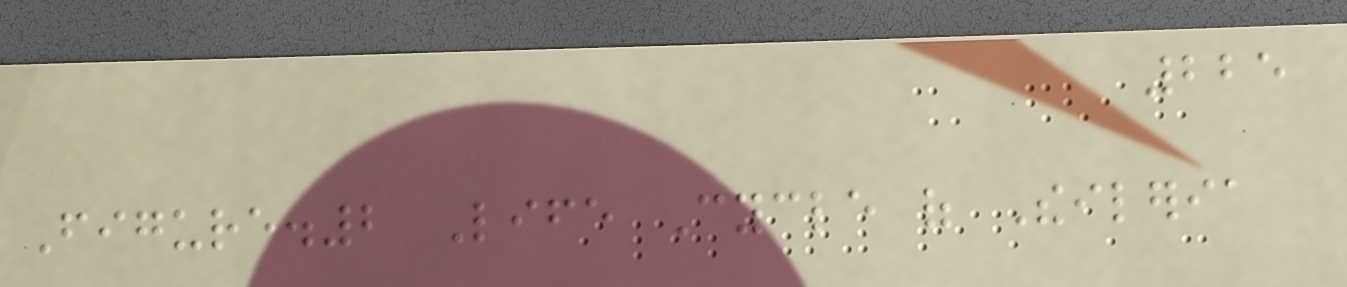225
Figure.2 Life Cycle of Theileria
